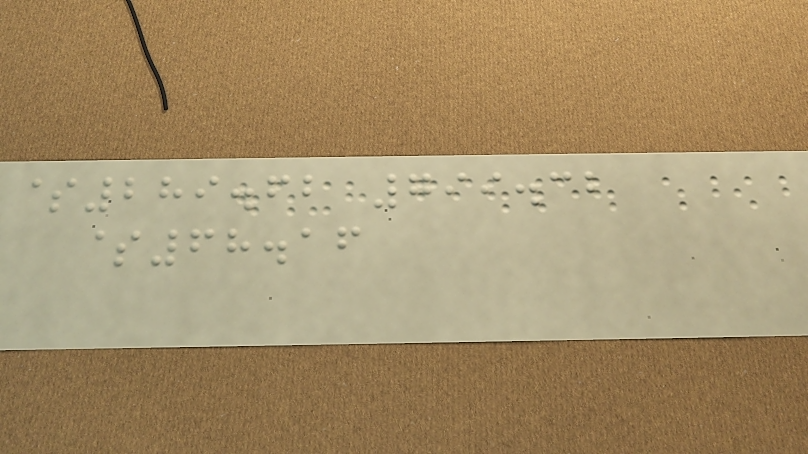$289.62 799.32
$68.16
